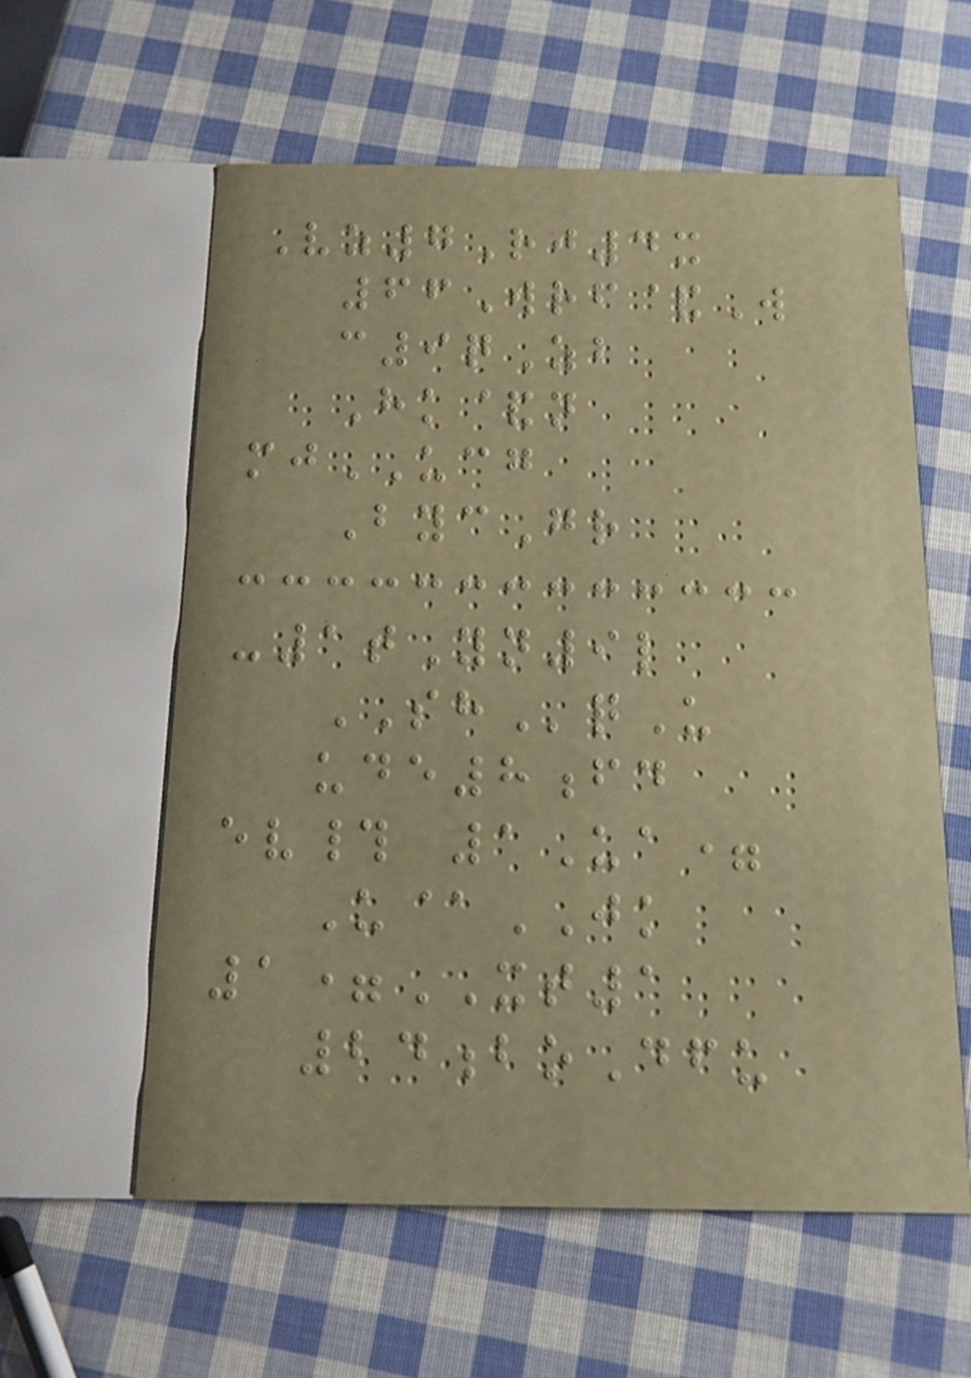Vz7Rj4x
66Wrf&W
c9qZb
Hk&n
mjUCG
BycGr
-1tYn9l
SHqU
ude8fd
ev# 1Ua=
U@JK
1=XT1
24boDfu
